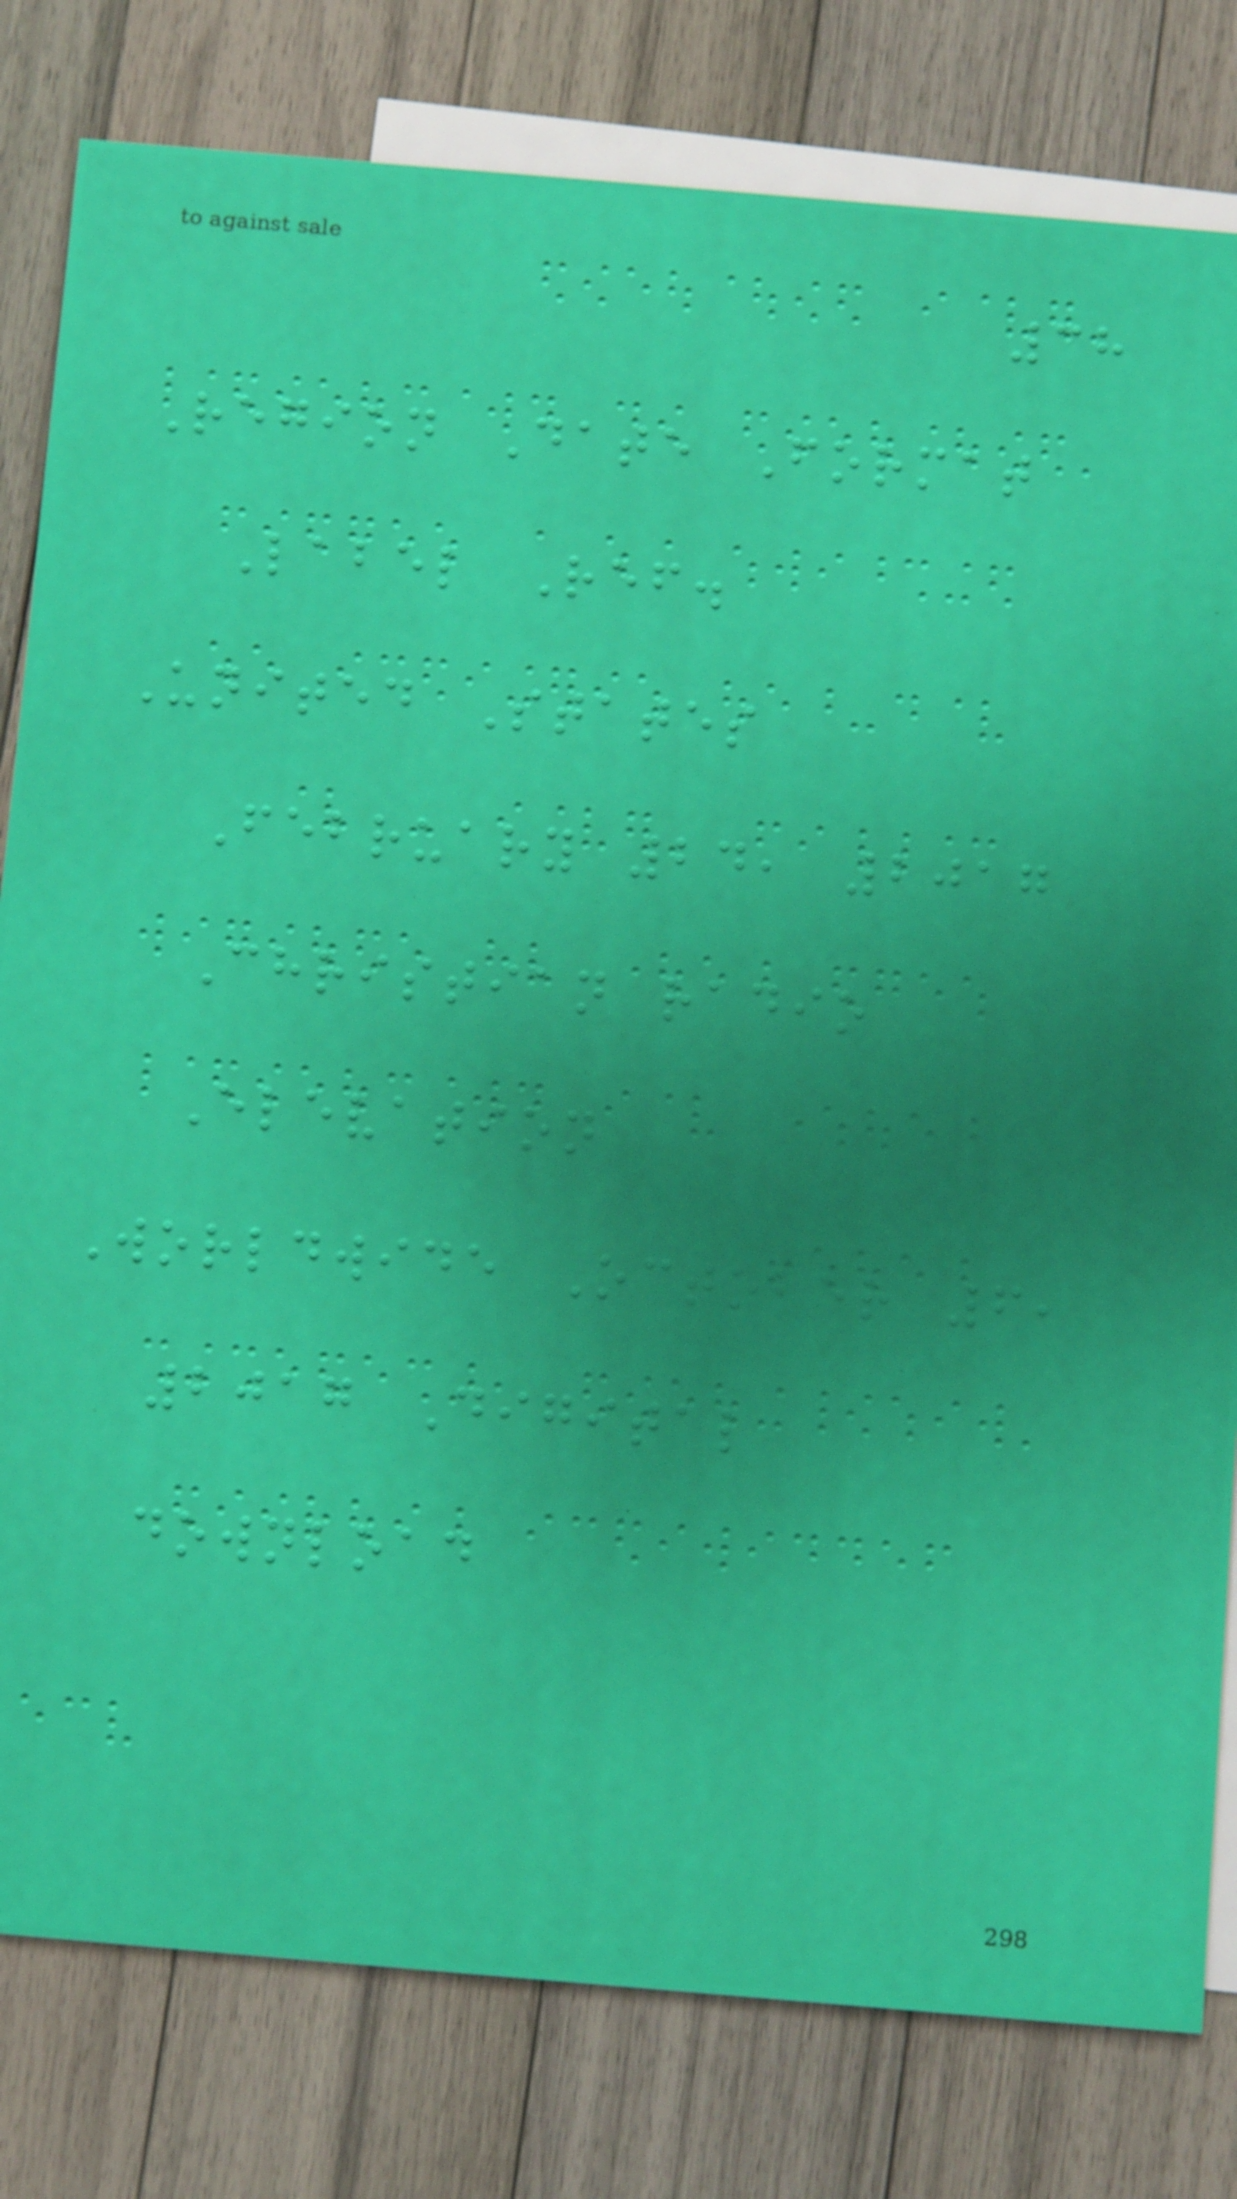38
Region Date Format
Label Ref.
United States
February 24, 2017
Christian radio
Elevation
Worldwide October 6,
2017 Digital
download
